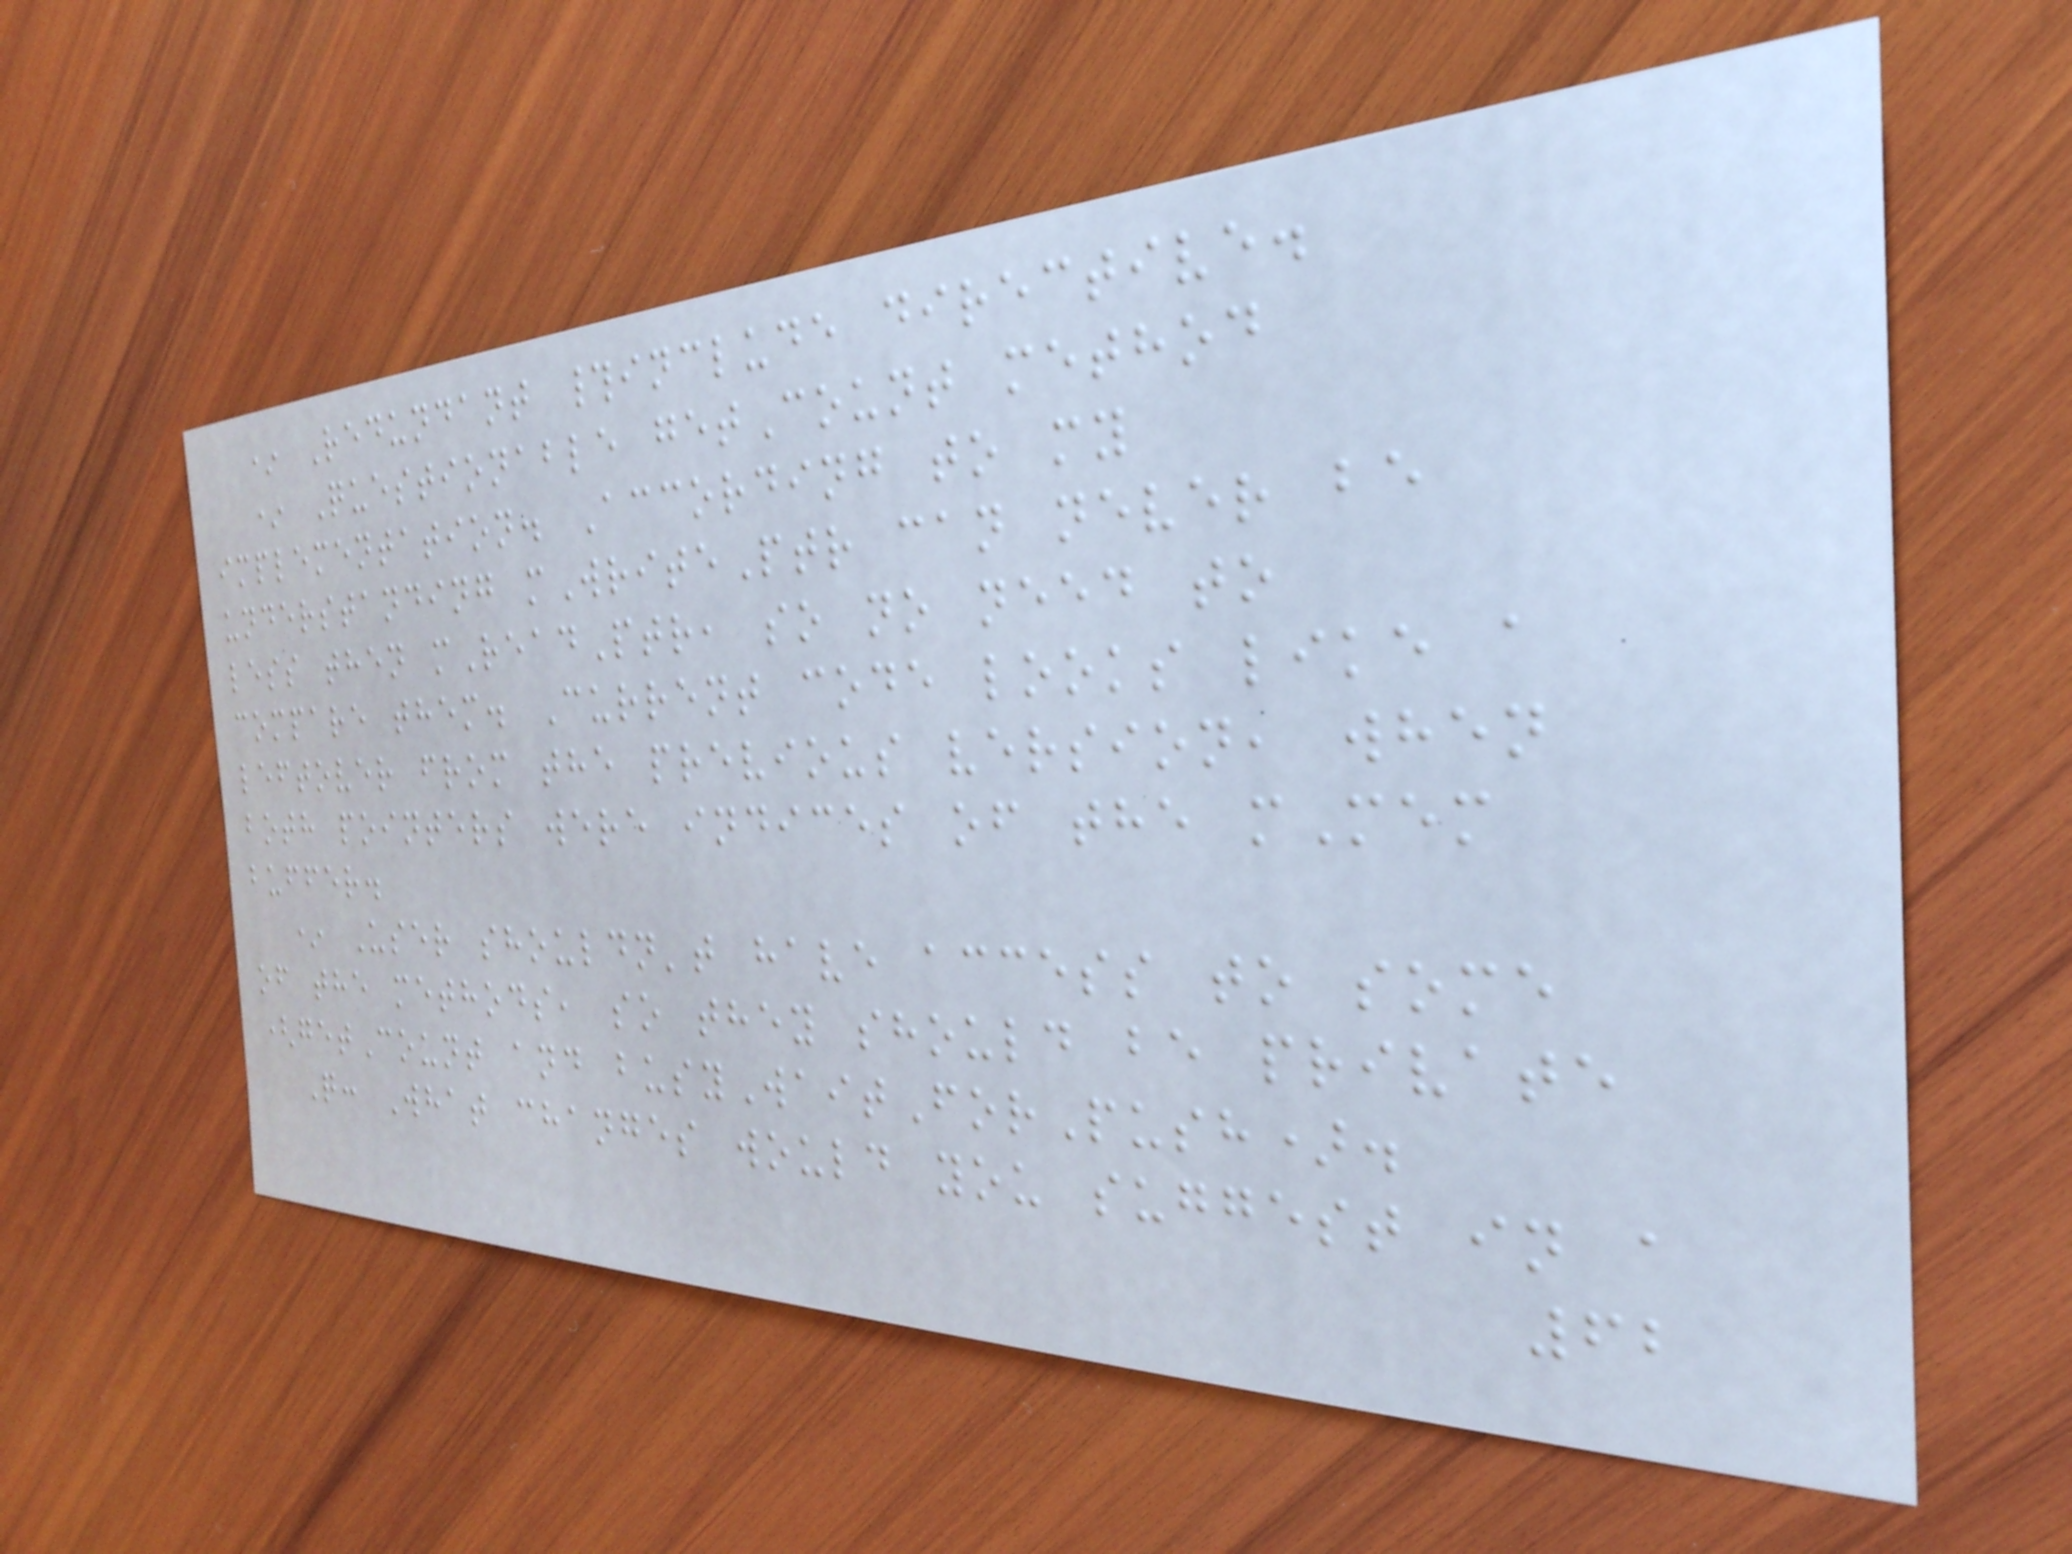* Redundant #include directive.
* Questionable getCount method
implementation. According to my
understanding mWritePtr can never be
less then mReadPtr, so no need to
compare them. Current code looks like a
leftover from the previous version, when
both pointers were indices of the mMem
buffer.
* User shouldn't have access to some
of the methods, so they should be private
(getCount and busyWaitForPush).
Q: What changes would you suggest in a
62
